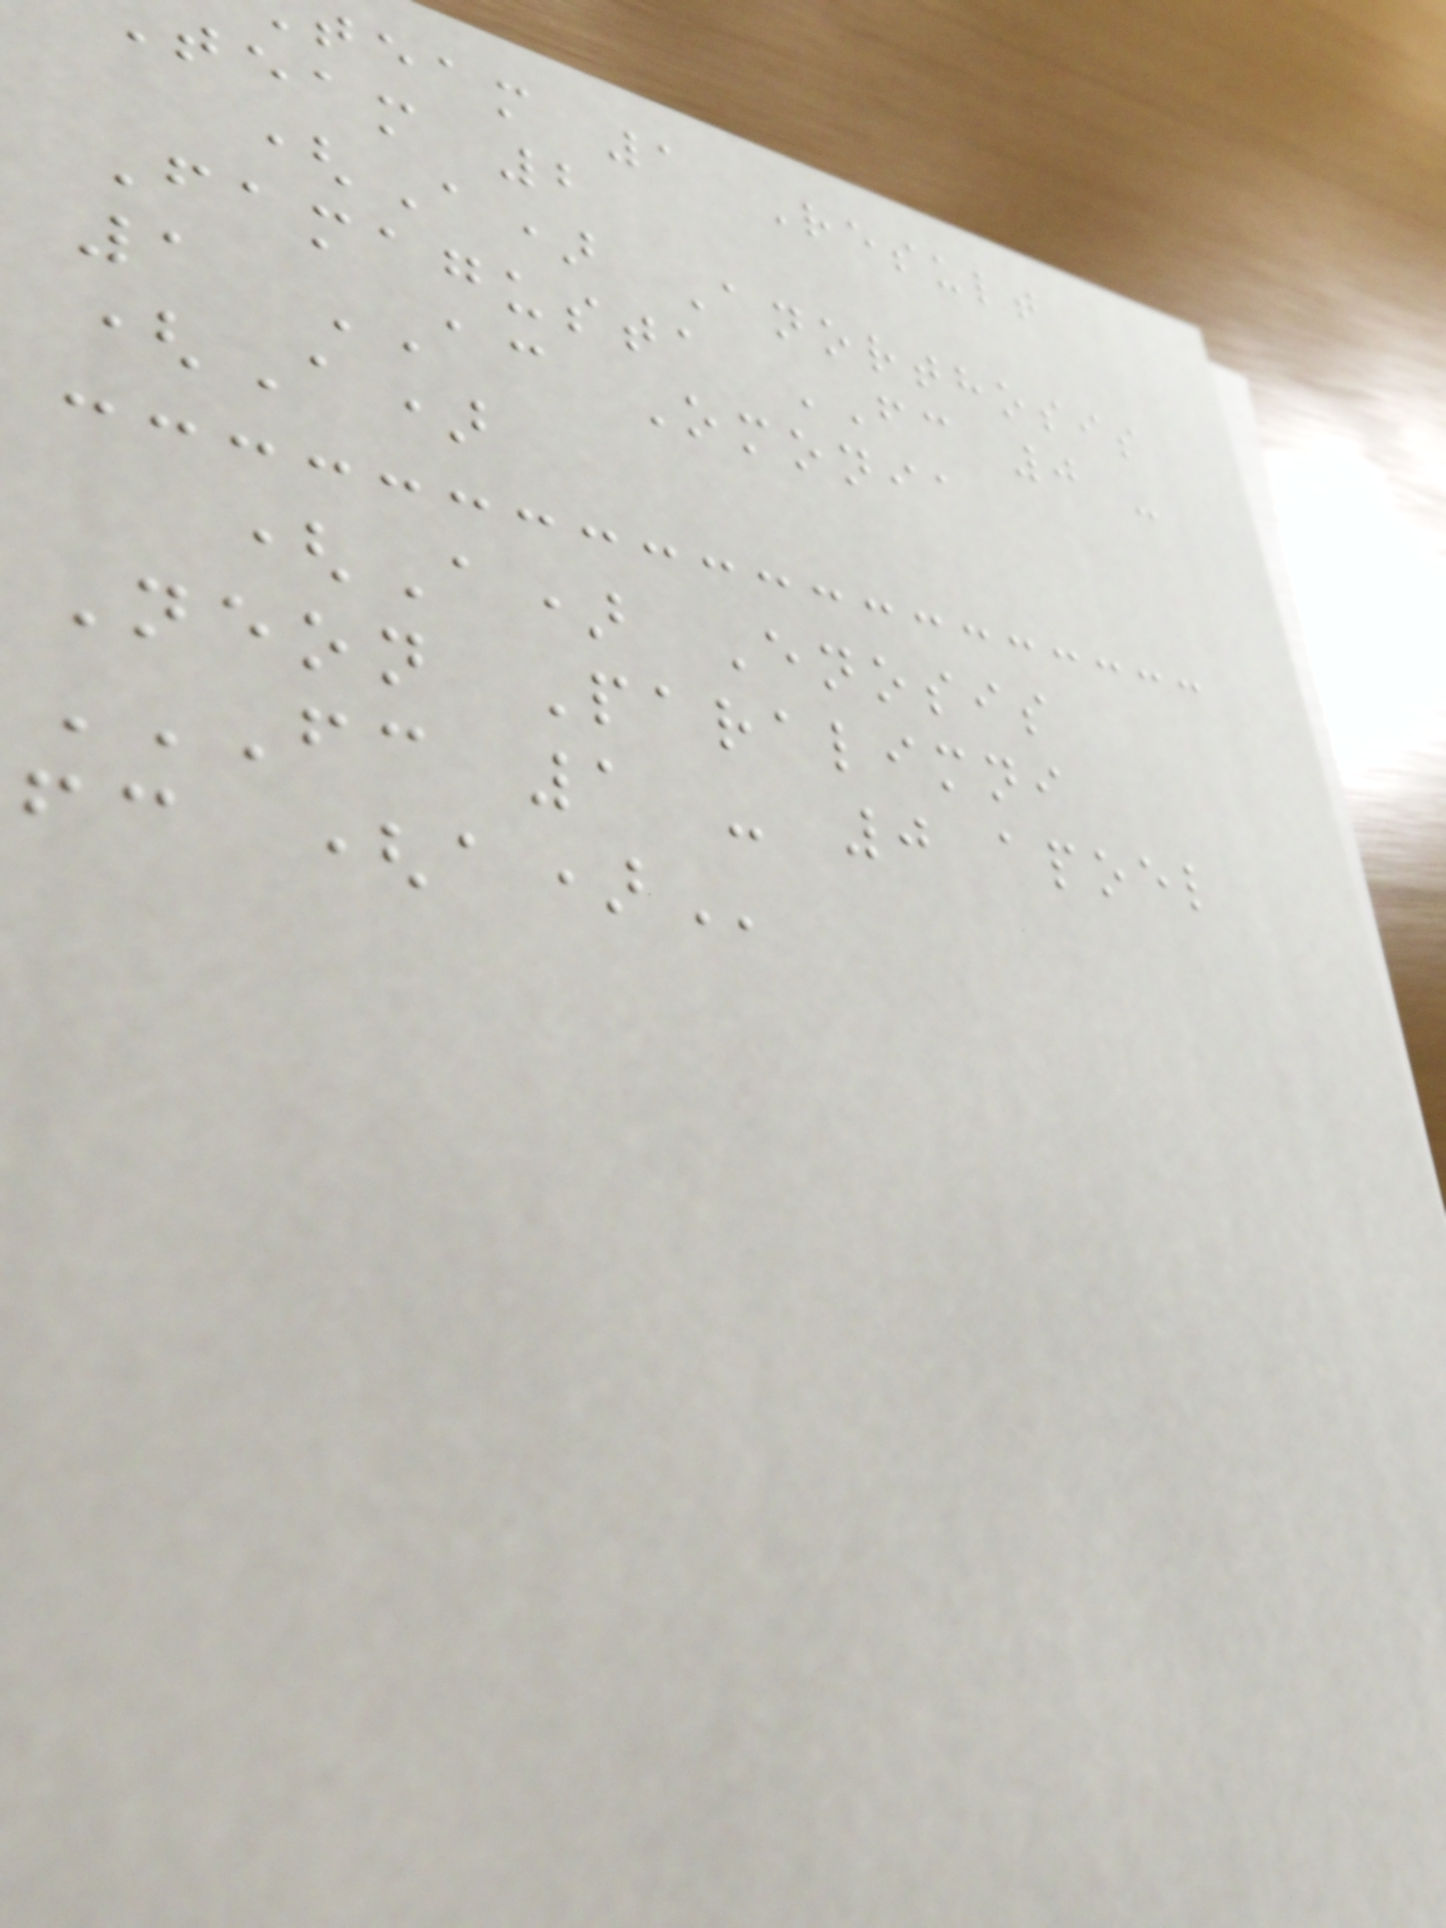team 1 Result
team 2
(A) Anorthosis
Famagusta FC 0 -
1 AC Omonia
(A)
(A) Enosis
Neon Paralimni
FC 1 - 0 APOEL
